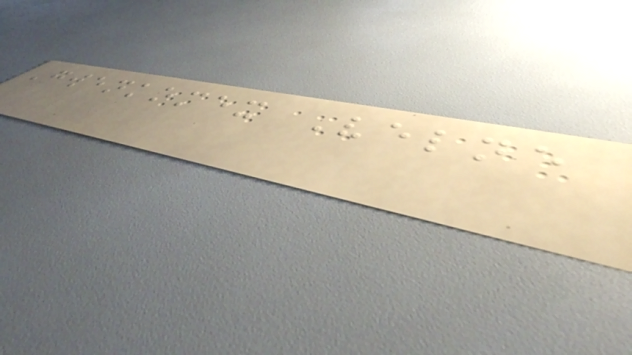Gwenkomex Velne
